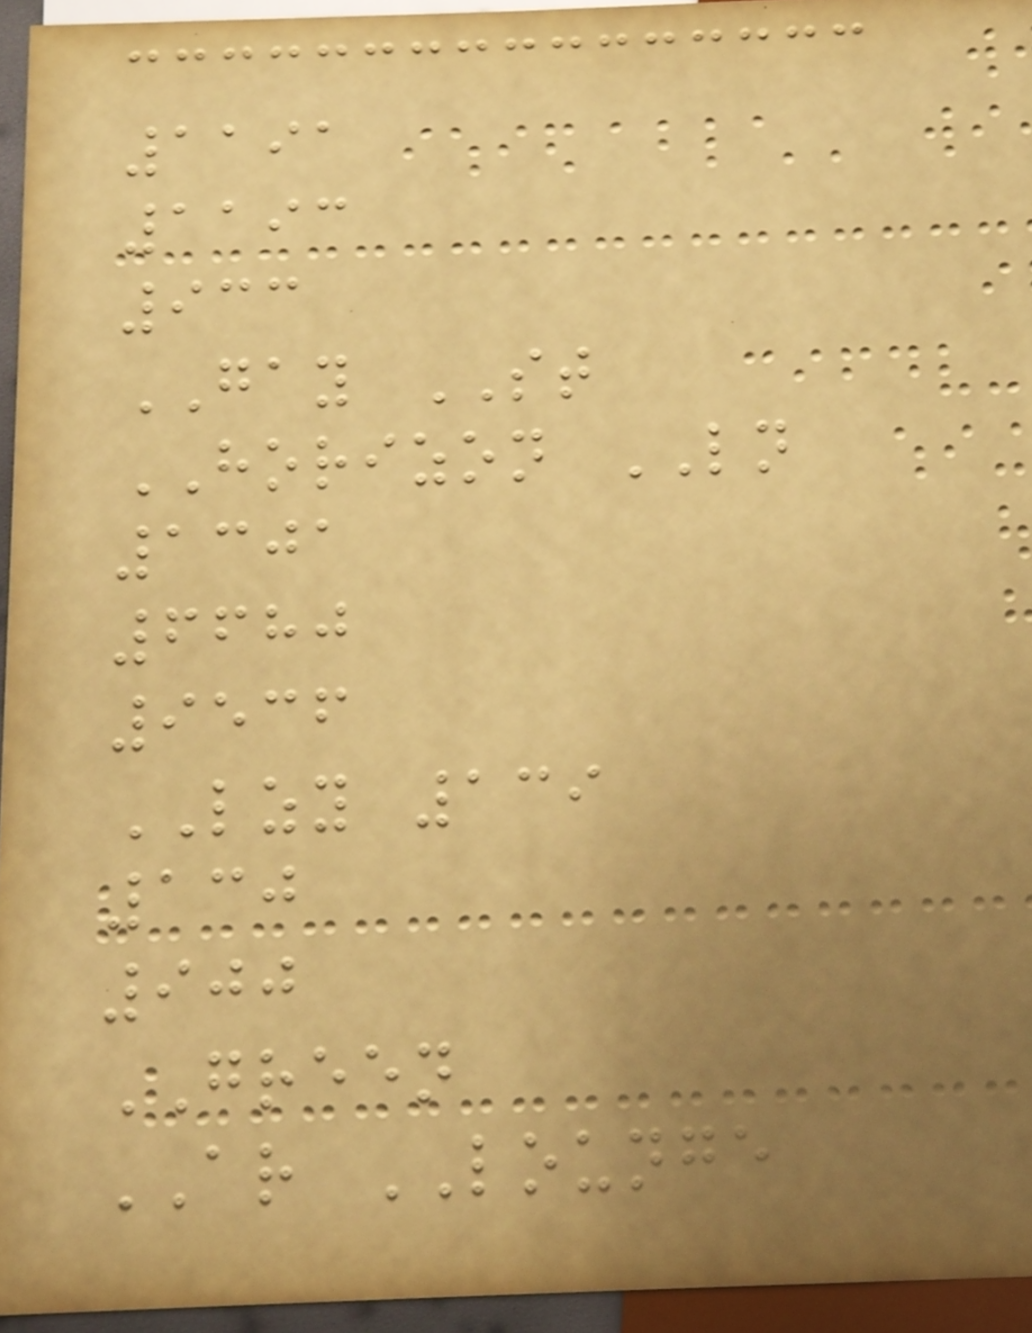1191
1193
933
GAY ST
HORIZON LN
1301
6680
9536
LZY 139
130
900
GREEN
AR LOUNGE
